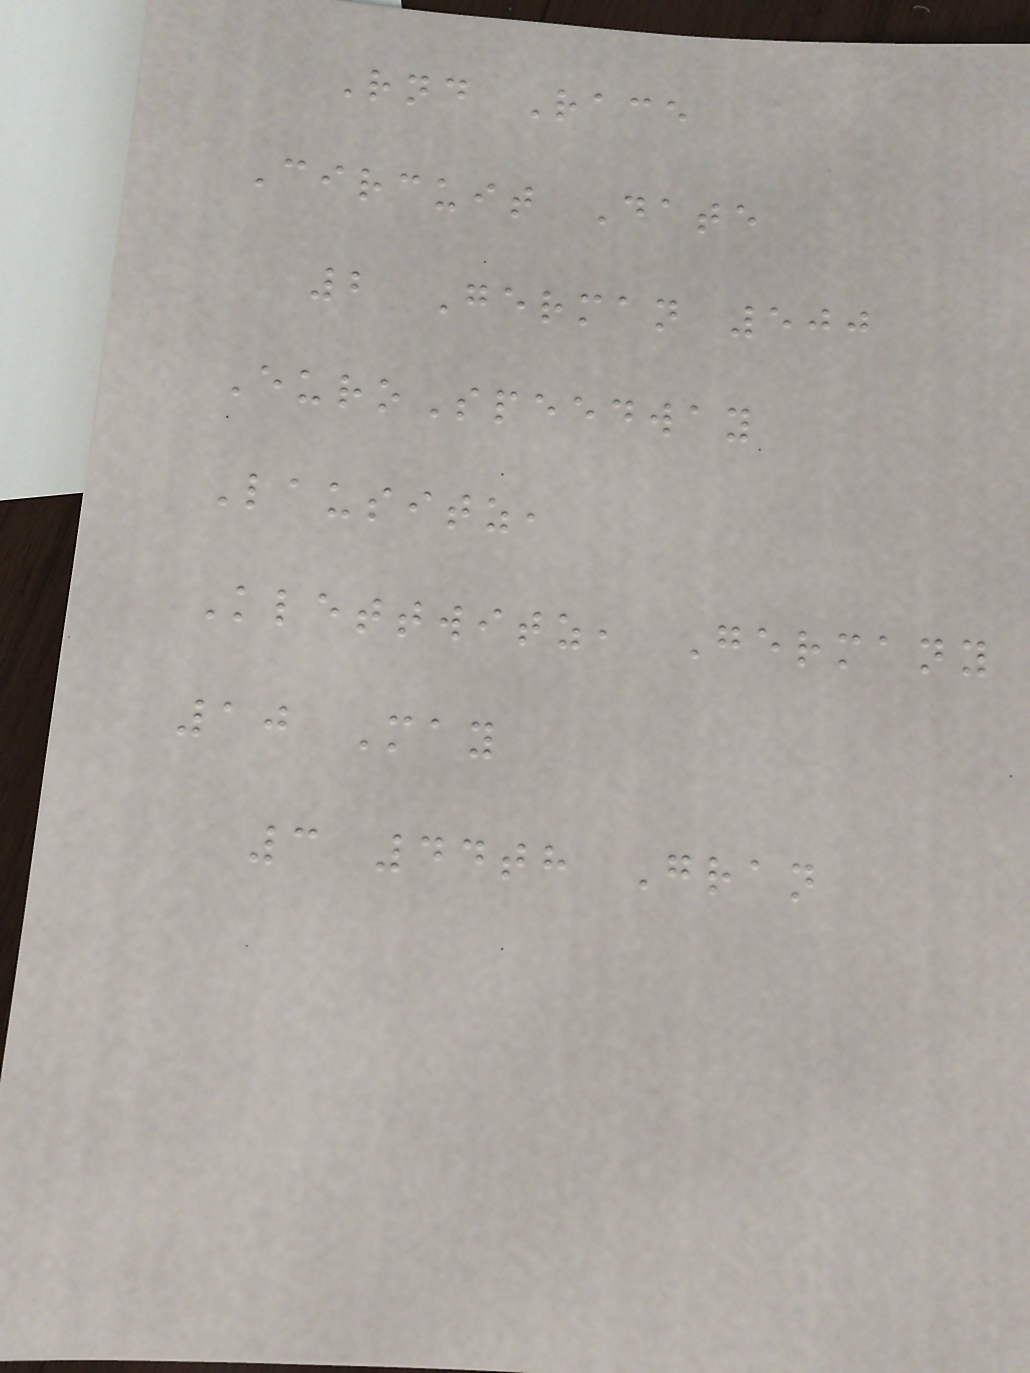Rnd Race
Circuit Date
2 German 500
EuroSpeedway
Lausitz,
Klettwitz, Germany
10 May
3 44th Gran
